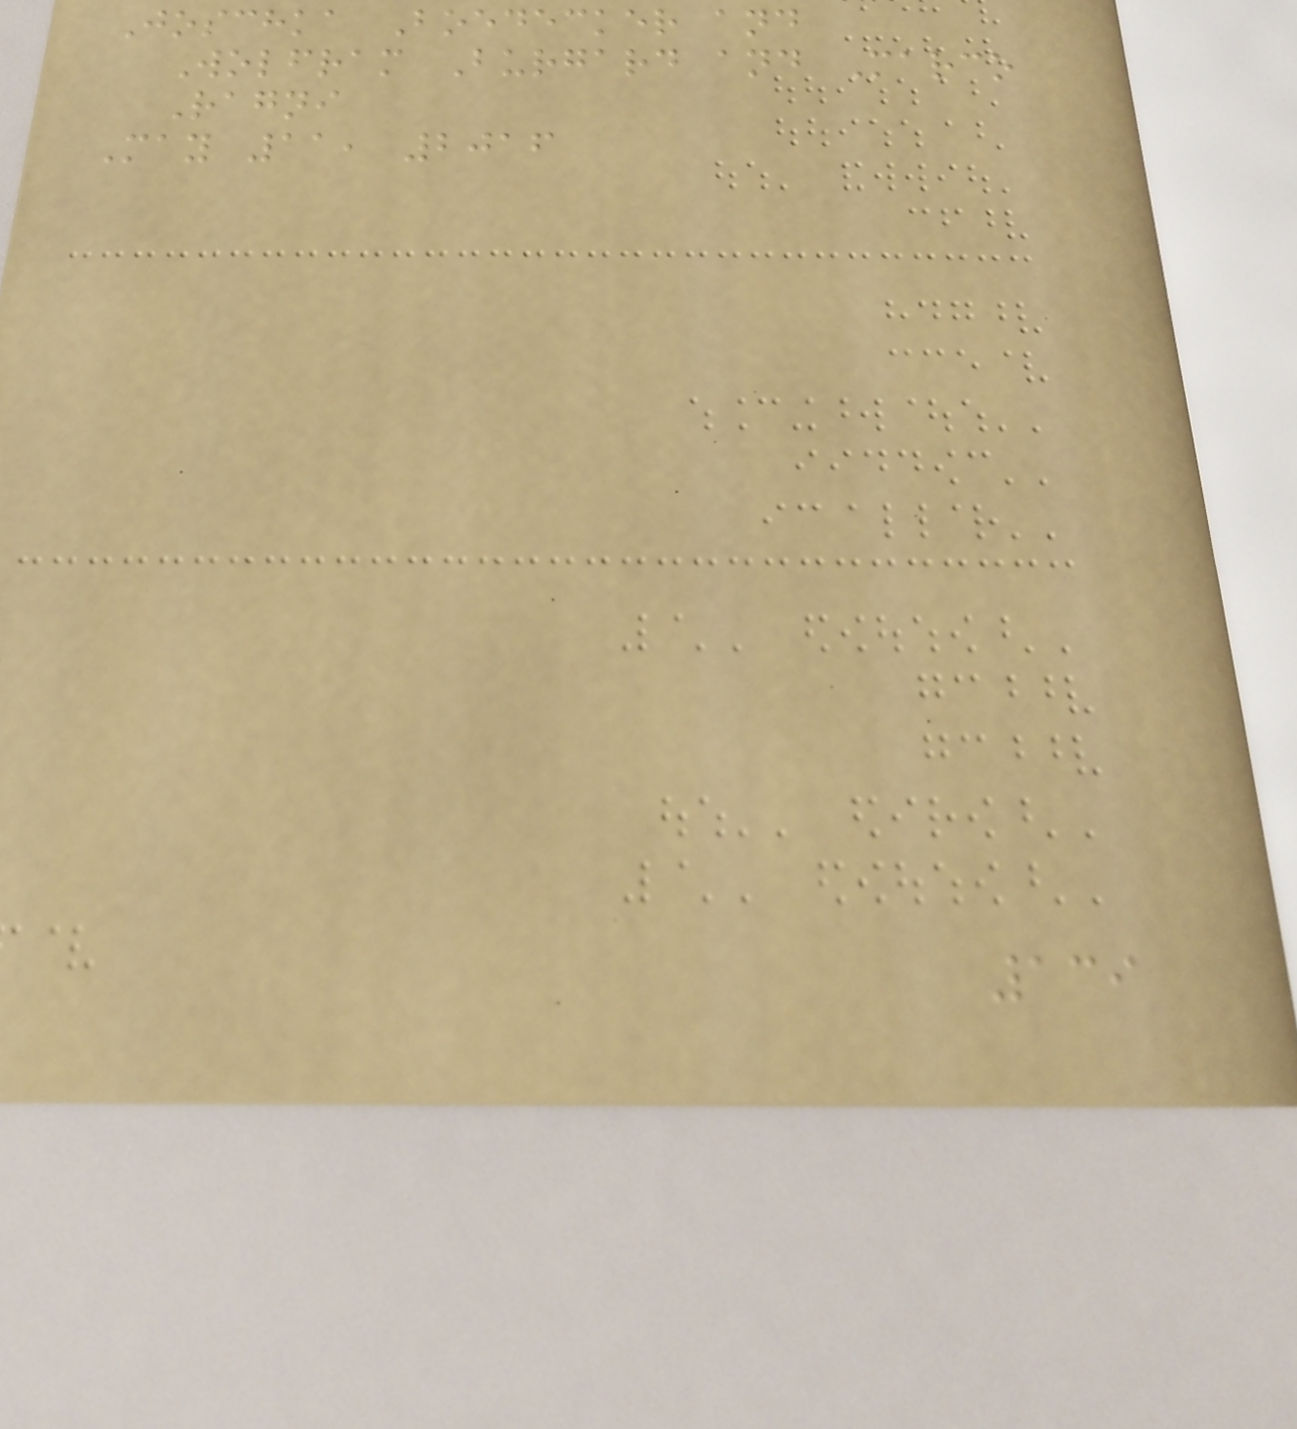Joschka Boedecker and
Wolfram Burgard and Marco
Ragni
May 11, 2016
139
